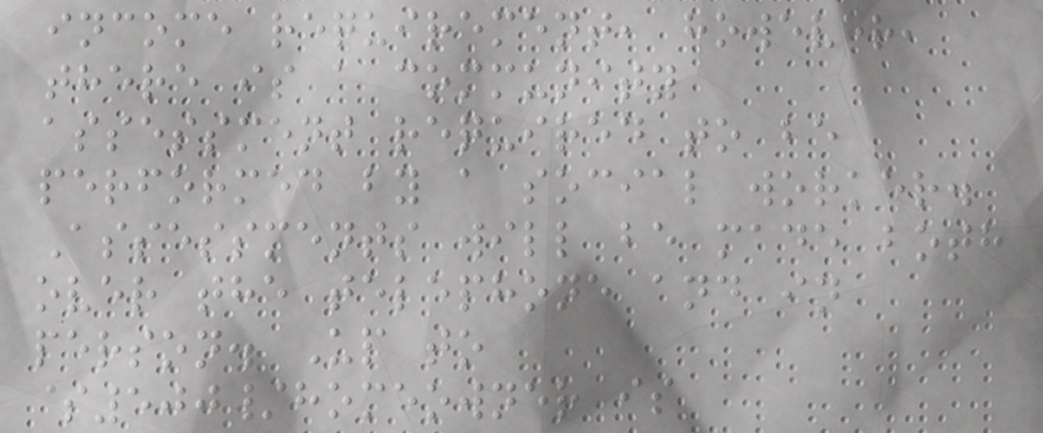income requirement, however,
there is a community
assessment required to be
performed by a social worker.
Assessments will be made both
over the telephone and in
person. Up to
$500/homeowner is
